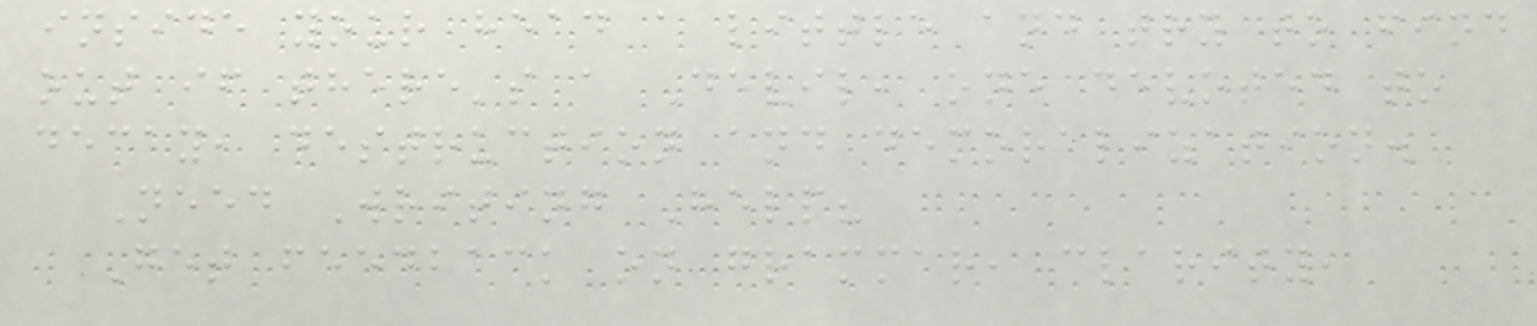inside your head a little and try to find
out if there's a Devil, one devoted to
decay, destruction and demoralization.
Need Writing Help?
Get feedback on grammar, clarity,
